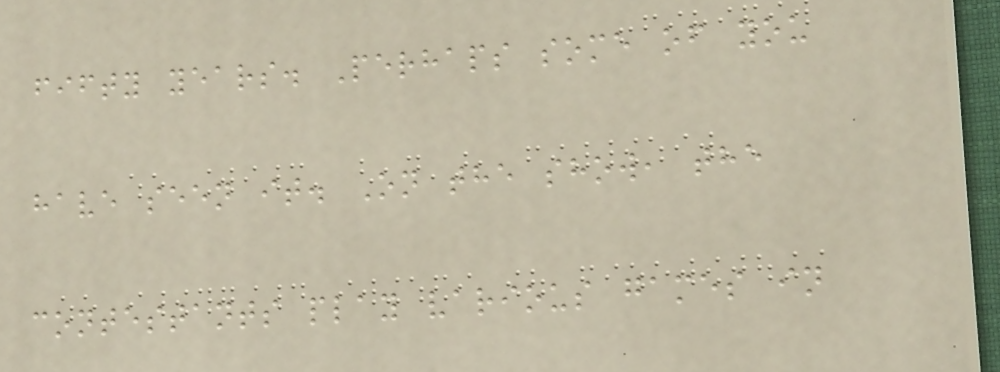fifty years. Perhaps some of you
have seen it. On the show, the
contestants play various games in
